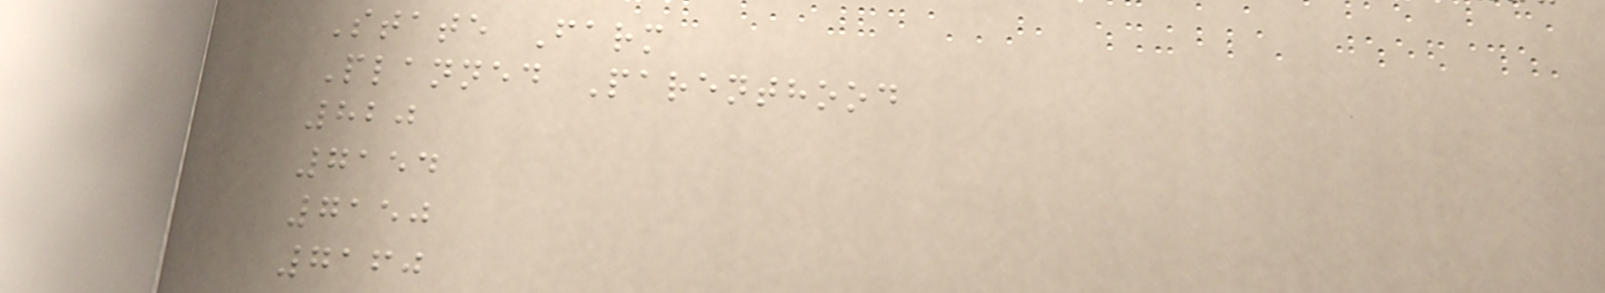State Farm
Planned Parenthood
820
7154
7150
7160
